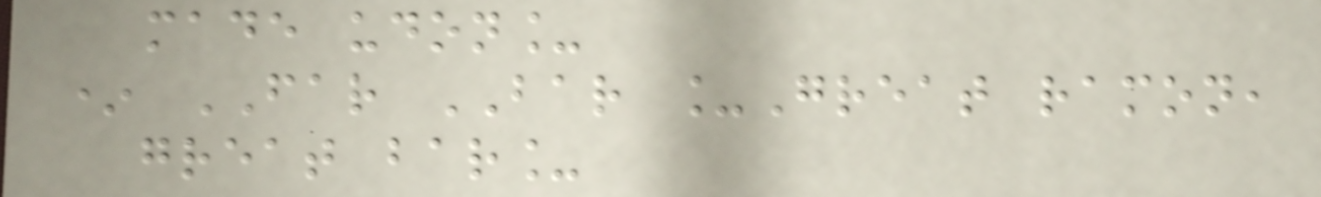made udon_
* FAR BAR _Great ramon,
great bar_
